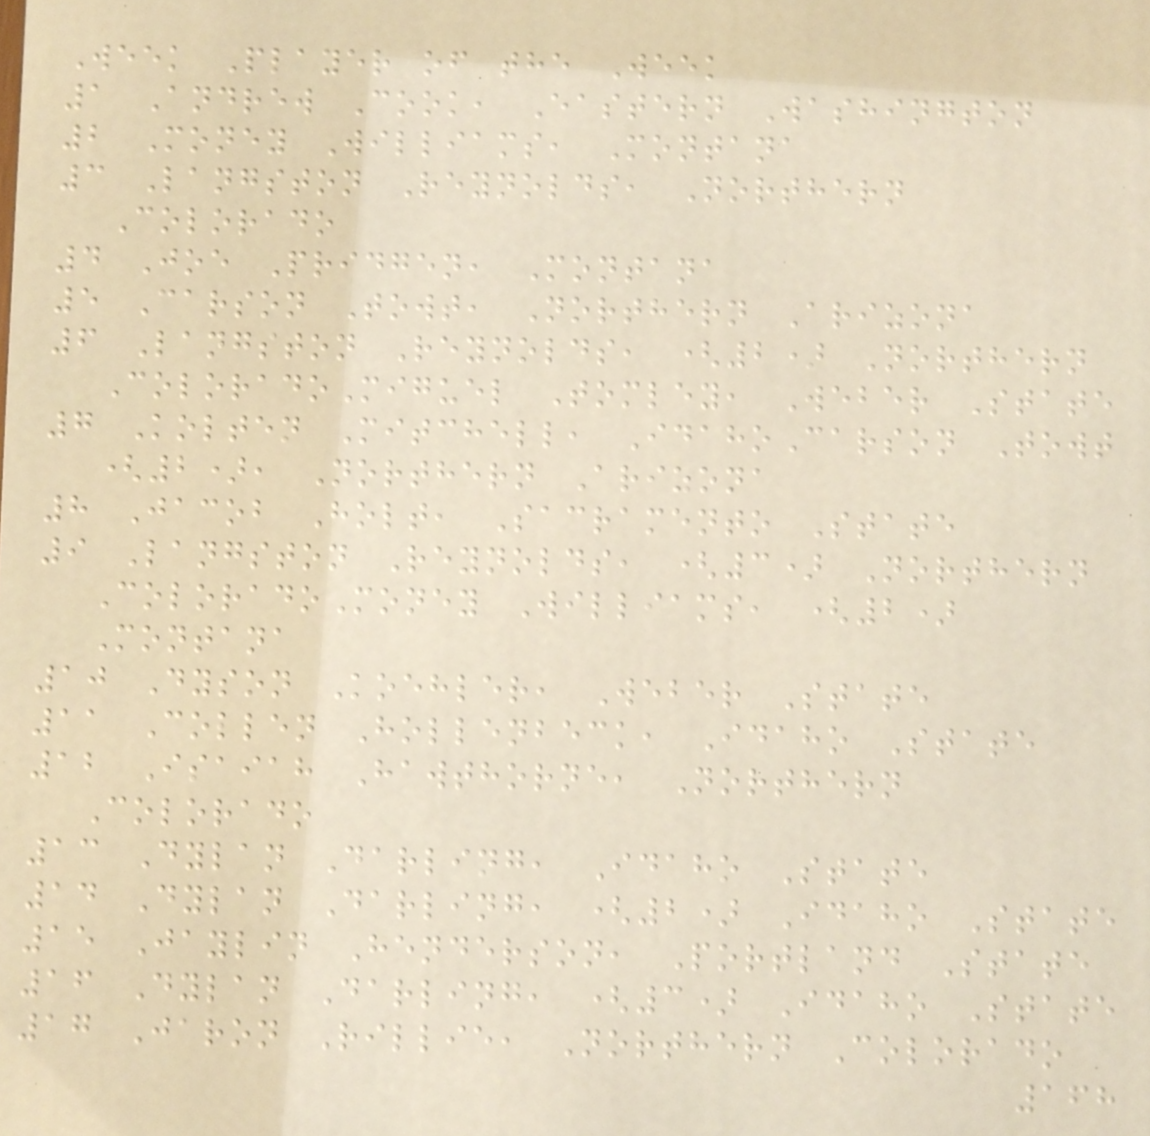Week Player of the Week
1 Andrew Cook, Eastern Washington
2 Money Williams, Montana
3 Langston Reynolds, Northern
Colorado
4 Joe Pridgen, Montana
5 Carson Towt, Northern Arizona
6 Langston Reynolds, (2) Northern
ColoradoMiguel Tomley, Weber State
7 Kolten Mitchell, IdahoCarson Towt
(2), Northern Arizona
8 Jacob Holt, Sacramento State
9 Langston Reynolds, (3) Northern
ColoradoMoney Williams, (2)
Montana
10 Dyson Koehler, Weber State
11 Collen Hollenbeck, Idaho State
12 Isaiah Hawthorne, Northern
Colorado
13 Dylan Darling, Idaho State
14 Dylan Darling, (2) Idaho State
15 Jaylin Henderson, Portland State
16 Dylan Darling, (3) Idaho State
17 Jaron Rillie, Northern Colorado
168
